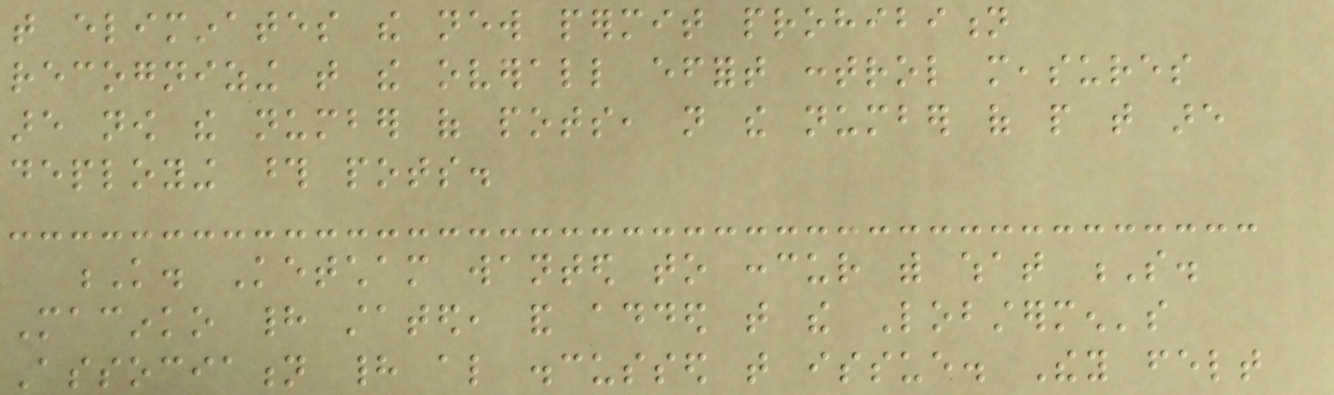that eliminates the new permit prohibition
recognizing that the overall effort control measures
are now the number of pots, not the number of people that are
deploying those pots.
K. Ketcham wanted to concur with what S.
Macinko had stated, and added that the Lobstermen's
Association had also discussed that issue. They felt
